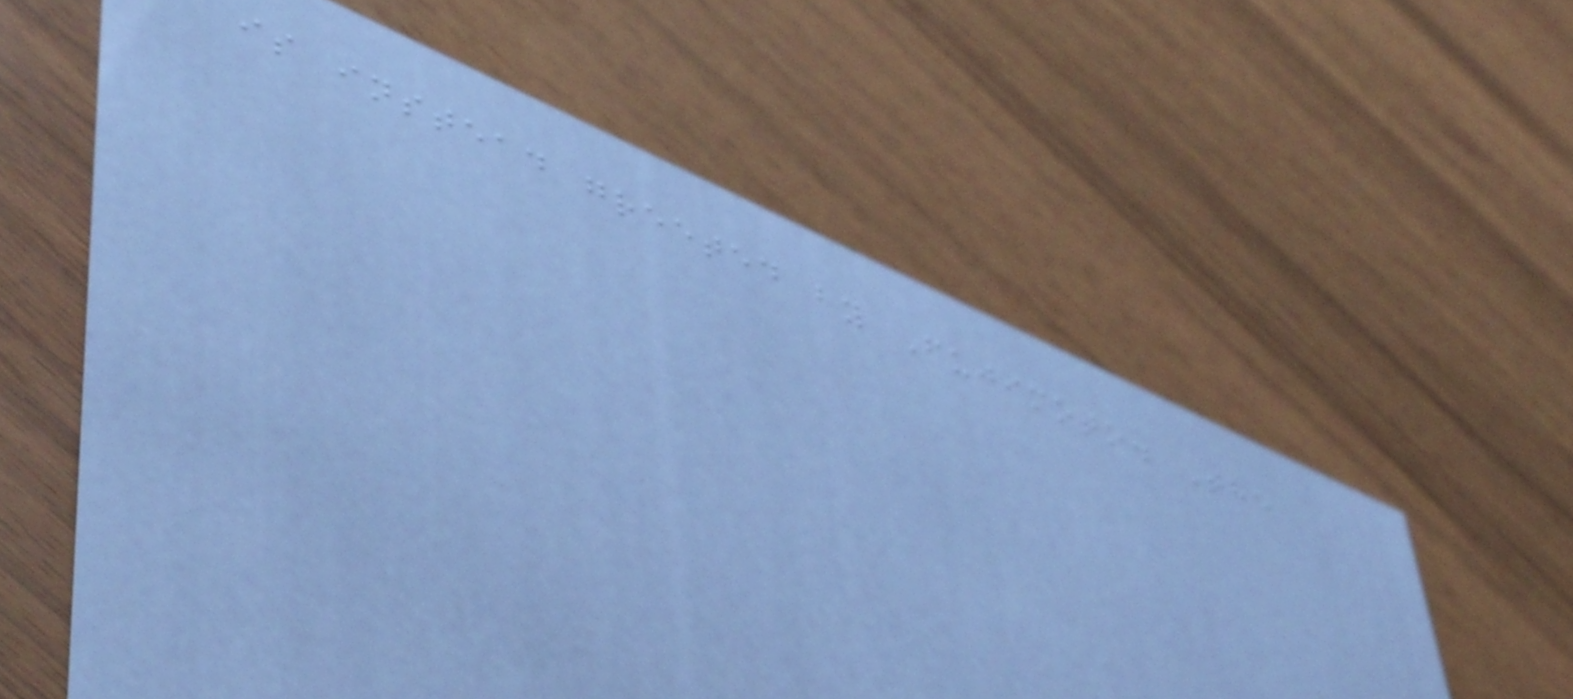is instead greeted by Fujimoto. The
